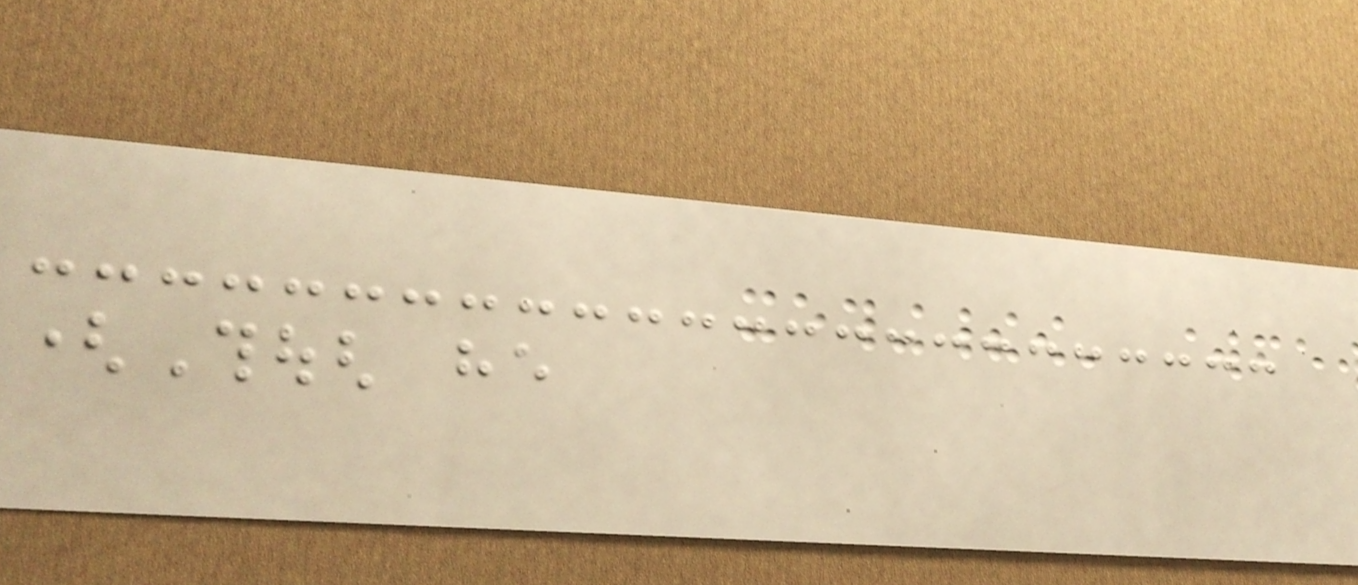(Though he
